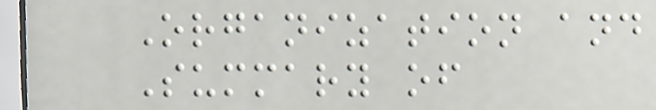Organization and
Summary of
